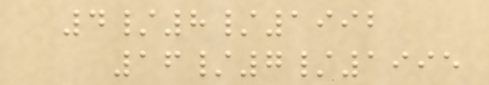4/8/1992
16/7/1995
